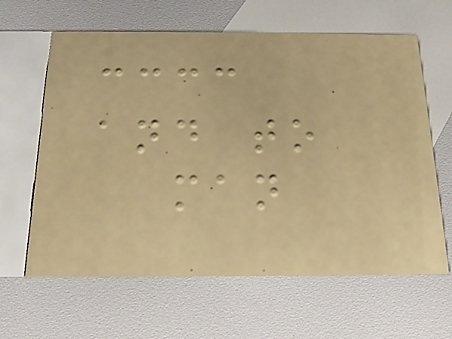and to
man
